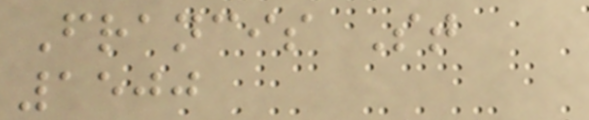Francis St
1500
